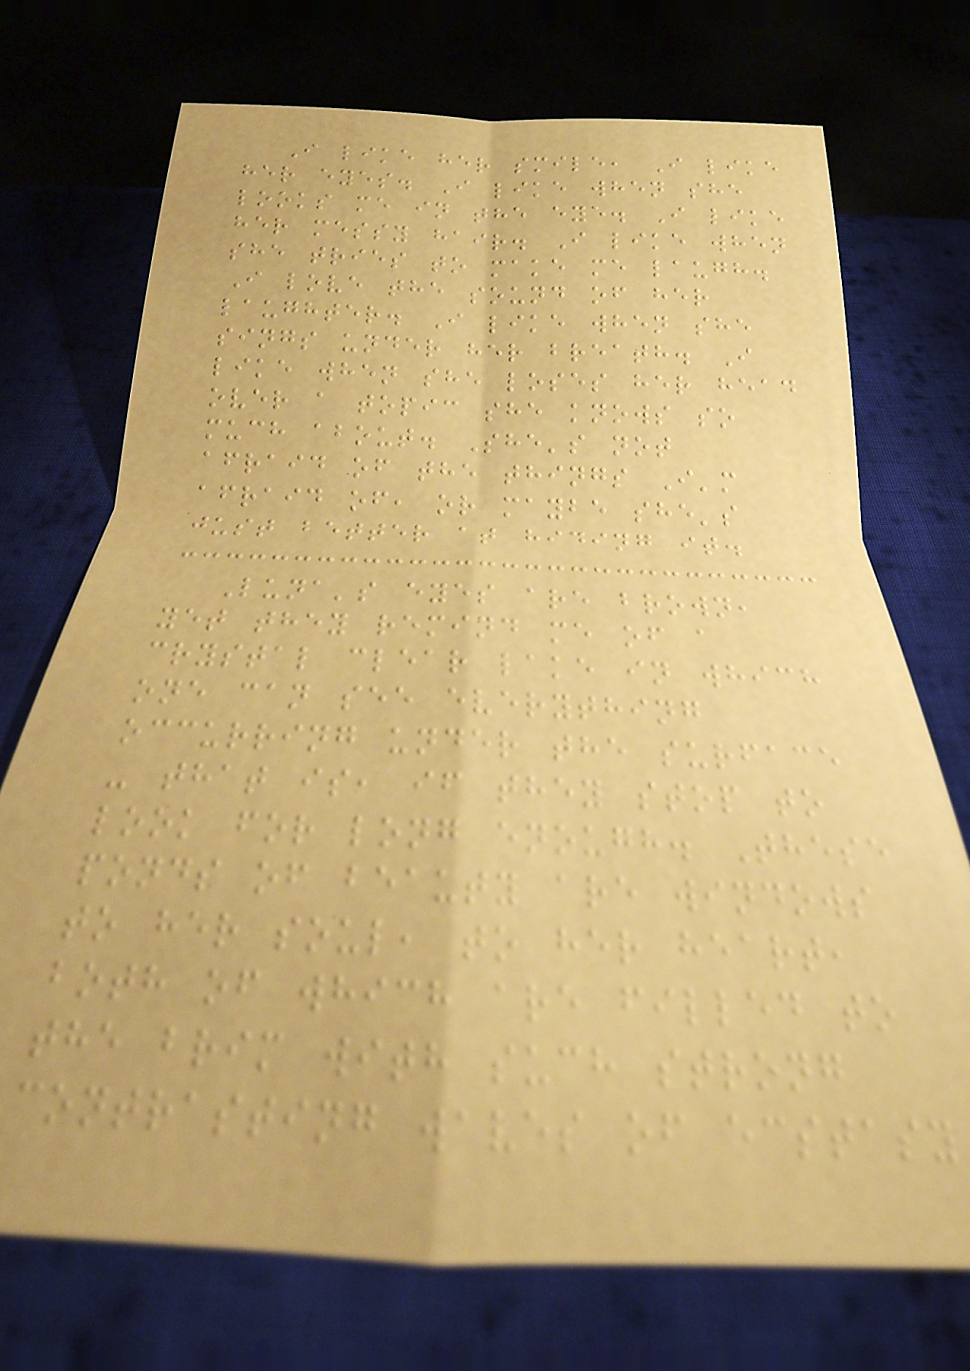I like her smile, I like
her eyes. I like when she
looks me in the eye. I like
her messy hair. I like when
she tries to make me laugh.
I love the sound of her
laughter. I like when she
sings under her breath. I
like when she loses her head
over a topic she knows so
much about. She's not
afraid of the things I'm
afraid of, or maybe she's
just better at hiding it.
Luna's eyes are brown,
yet they remind me of a
crystal clear lake in which
one can see everything
occurring under the surface
- that is, if they stop to
look for long enough. These
ponds of beauty are windows
to her soul, to her heart,
both of which are filled to
the brim with such strong
contrasting waves of ecstasy
